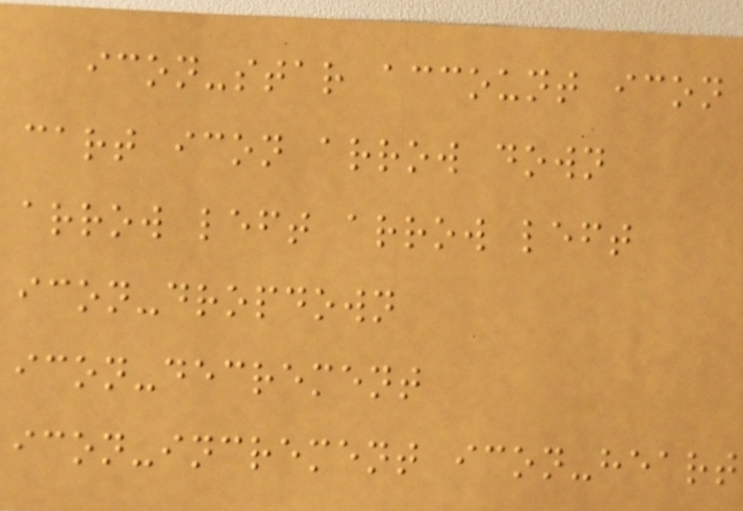icon-star account icon
cart icon arrow down
arrow left arrow left
icon-dropdown
icon-decrement
icon-increment icon-heart
